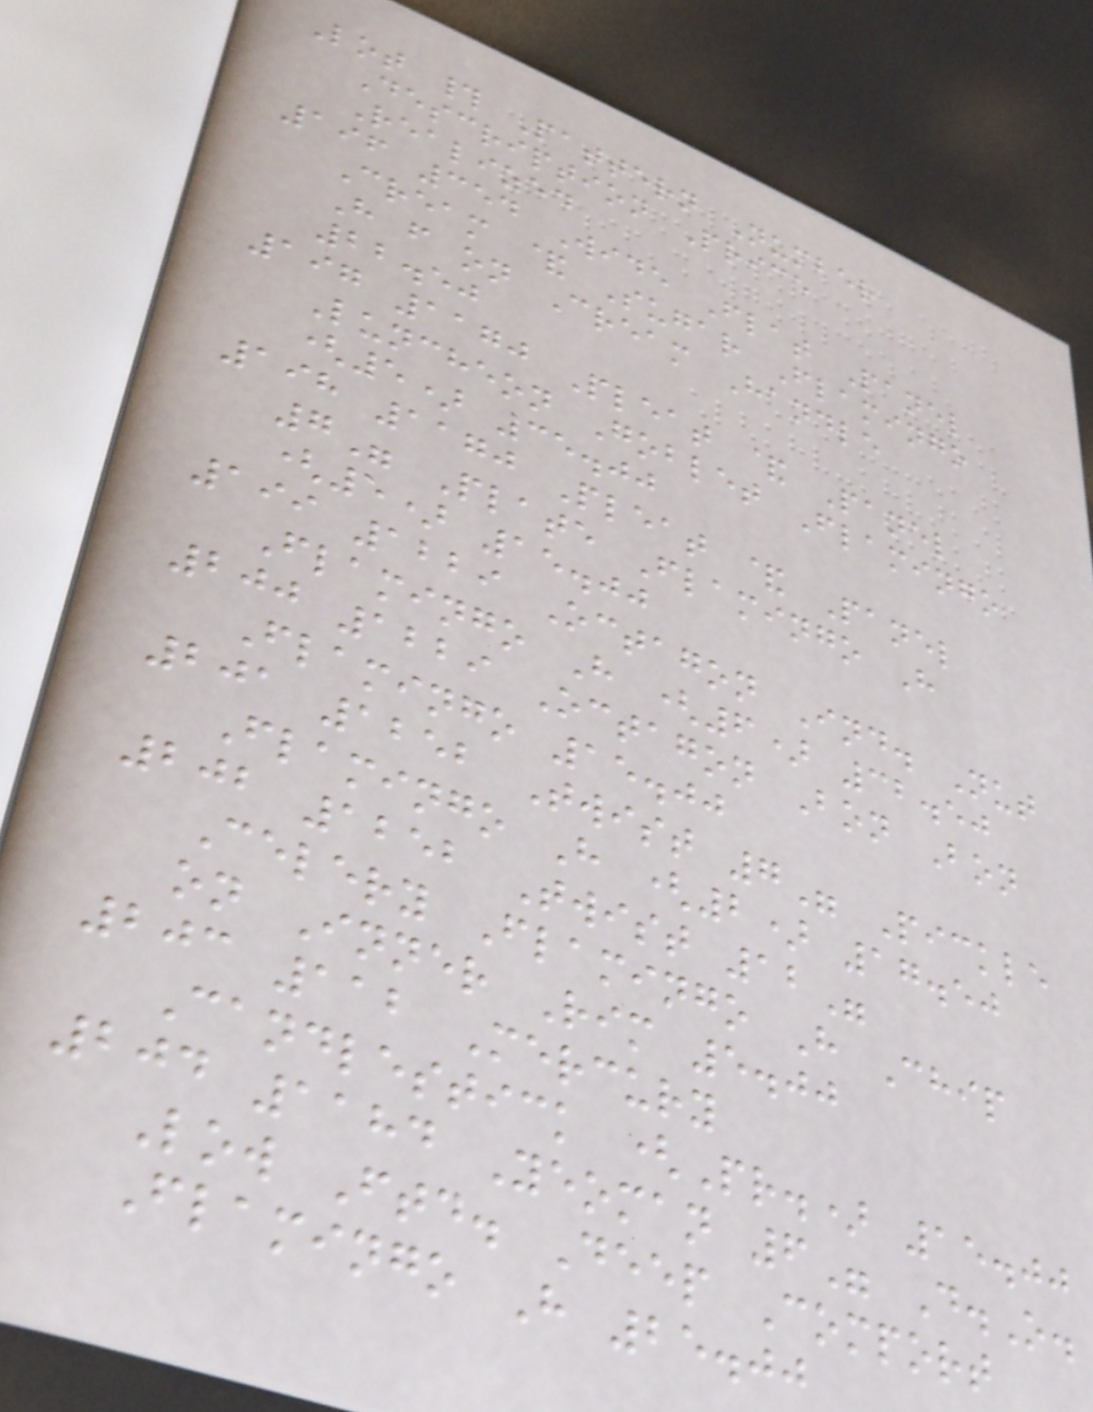Lot # Pattern Number
Description Price
Realized
196 354 Wide Flat Panel
Cream & Sugar Flamingo
H f on Cream Handle
22.50
197 1170 Pleat & Panel
Luncheon Goblet Flamingo
(5) 35.00
198 1170 Pleat & Panel
7" Plate Flamingo H
(5) 15.00
199 1229 Octagon Ind. Nut
Flamingo H (6) 32.50
200 1229 Octagon Bon Bon
Flamingo 15.00
201 1252 Twist 7" Pickle
Flamingo H (2) 17.50
202 1252 Twist 12"
Celery Flamingo H Chip
on Inner Rim 5.00
203 112 Mercury
Candlestick (Pr.) 15.00
204 1184 Yeoman 6" D.O.
Low Ftd. Deep Comport
Flamingo H 25.00
